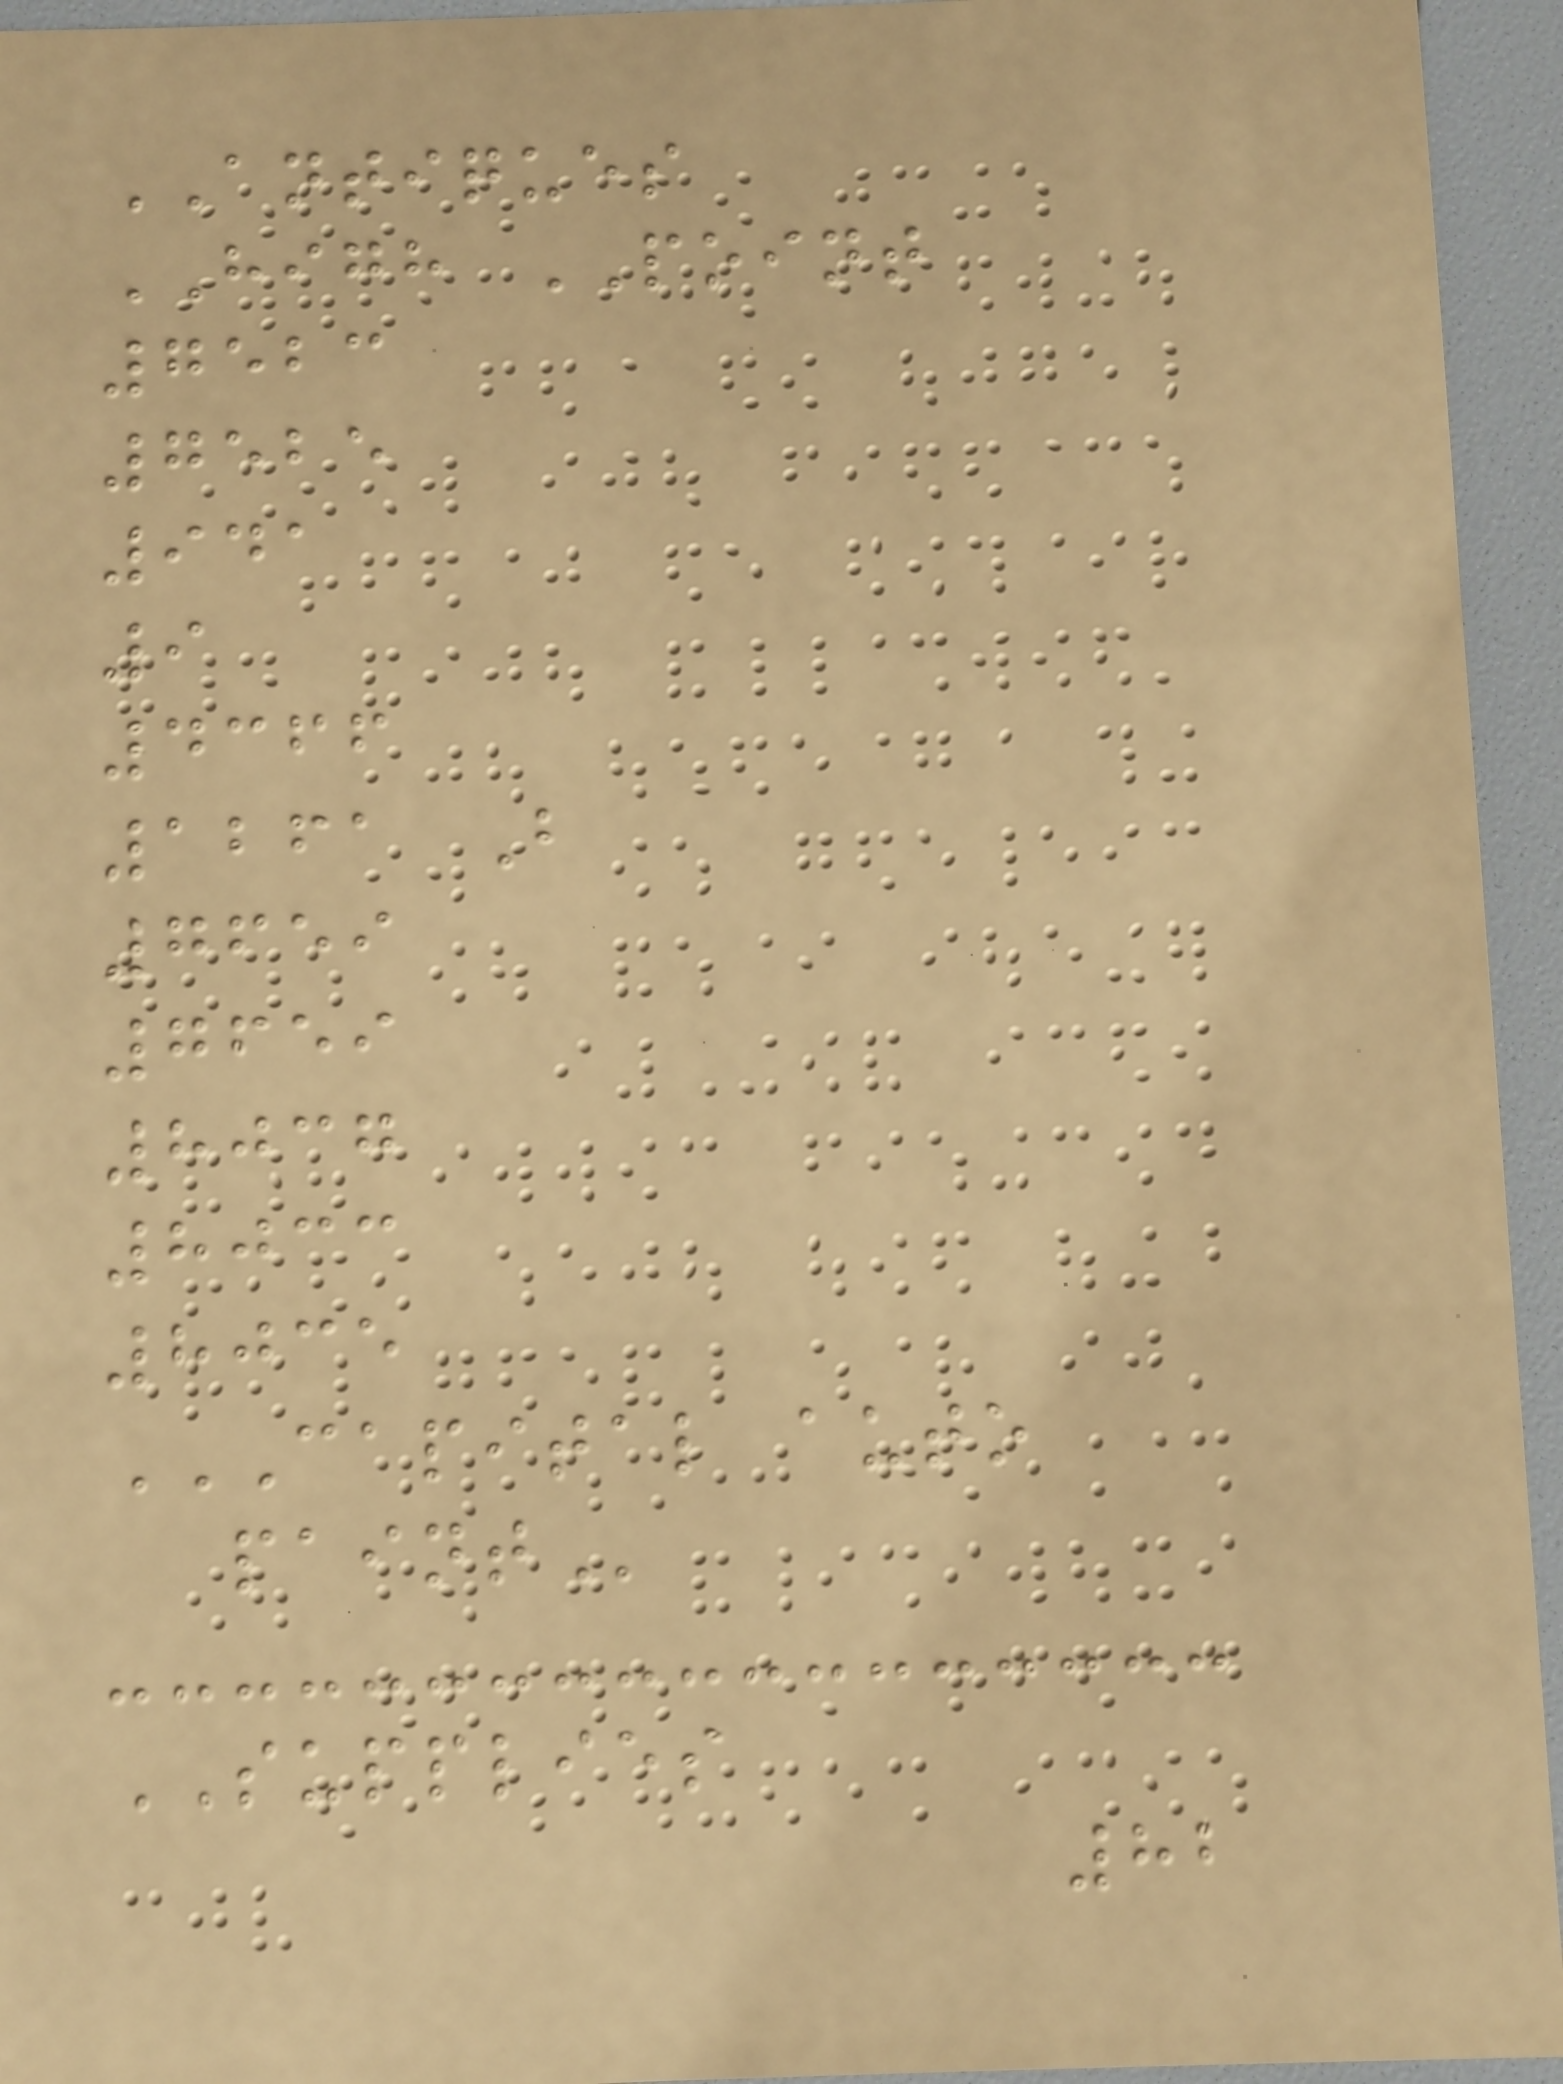ANTIQUES
HIGH POINT
7523
7525
941
9
4366
1261 B
7659
7659
8037
8033
8035
CAPITAL AUTO
PAINT
SUPPLIES
82
